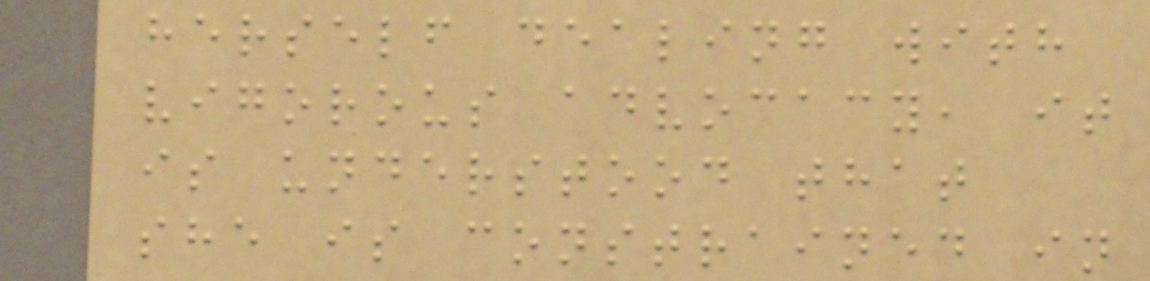herself dealing with
vigorous advocacy, it
is understood that
she is constrained in
